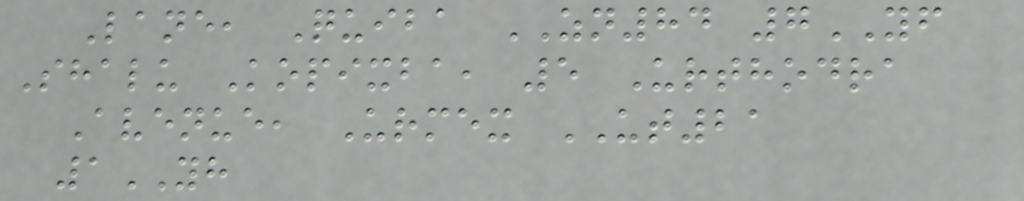Lane, Quiba ZN84 7YF
Shalu Kopixba, 5 Urthodra
Avenue, Urmex UT21
1YH
